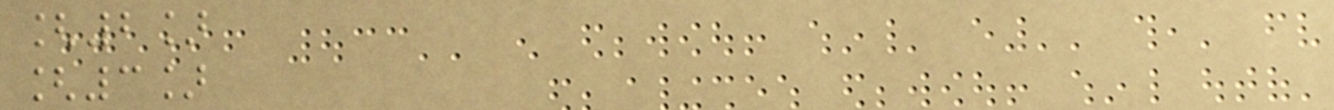[2]
[3]
